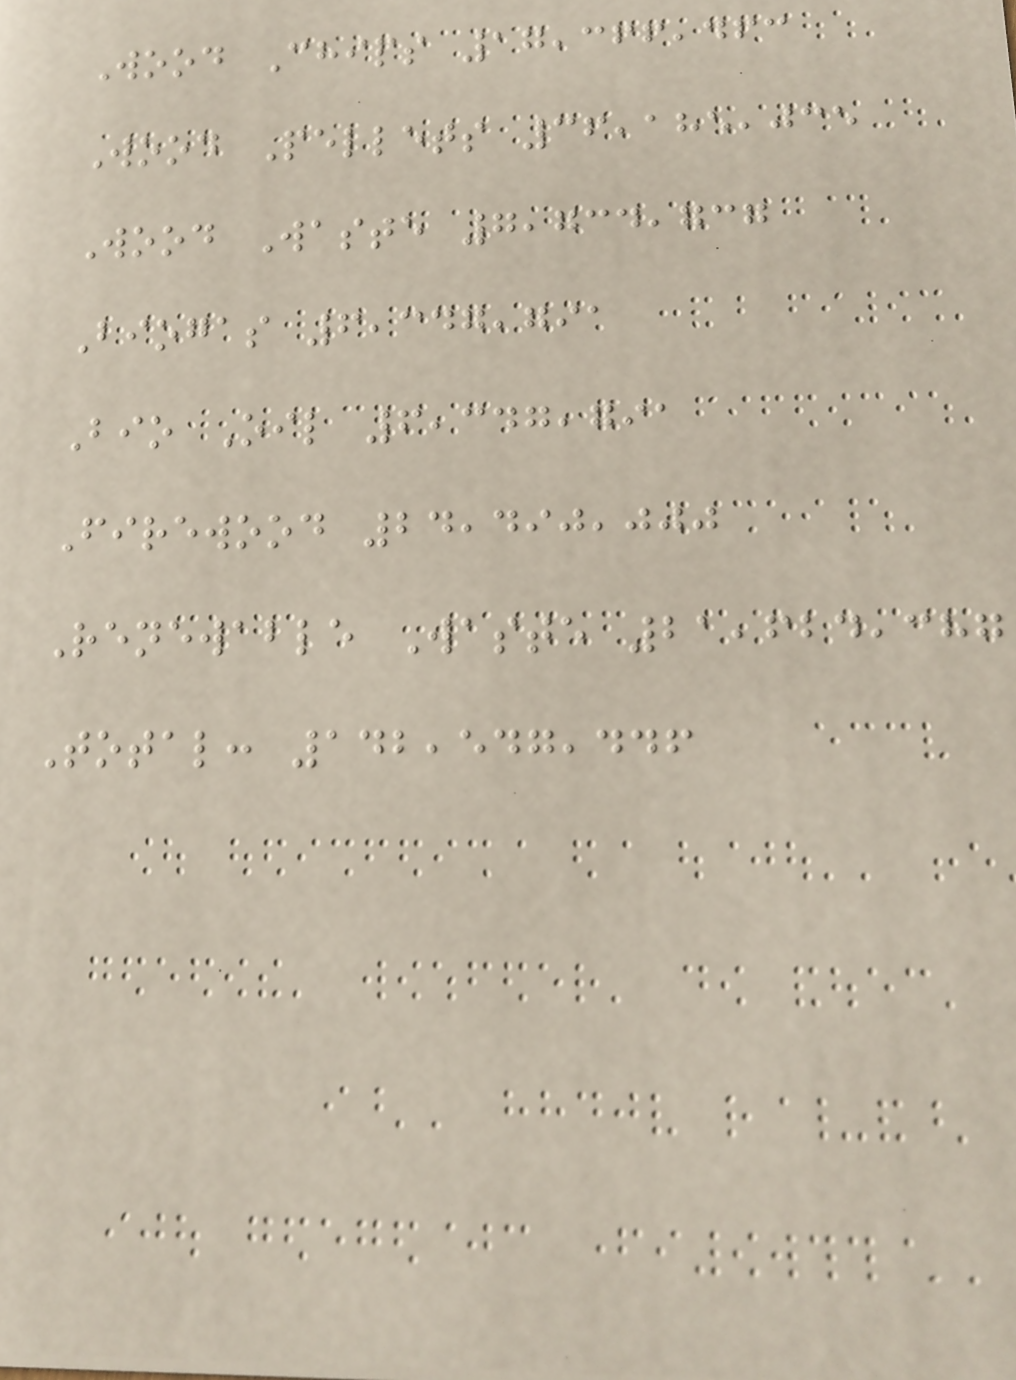Wood Chips 17,366,463
Wood Pellets 36,185,035
Wood Waste 7,734,737
Biogas 6,347,791
Bio Oil 6,347,791
Firewood 24,490,000
Renewable Waste 21,624,387
Total: 142,547,446
